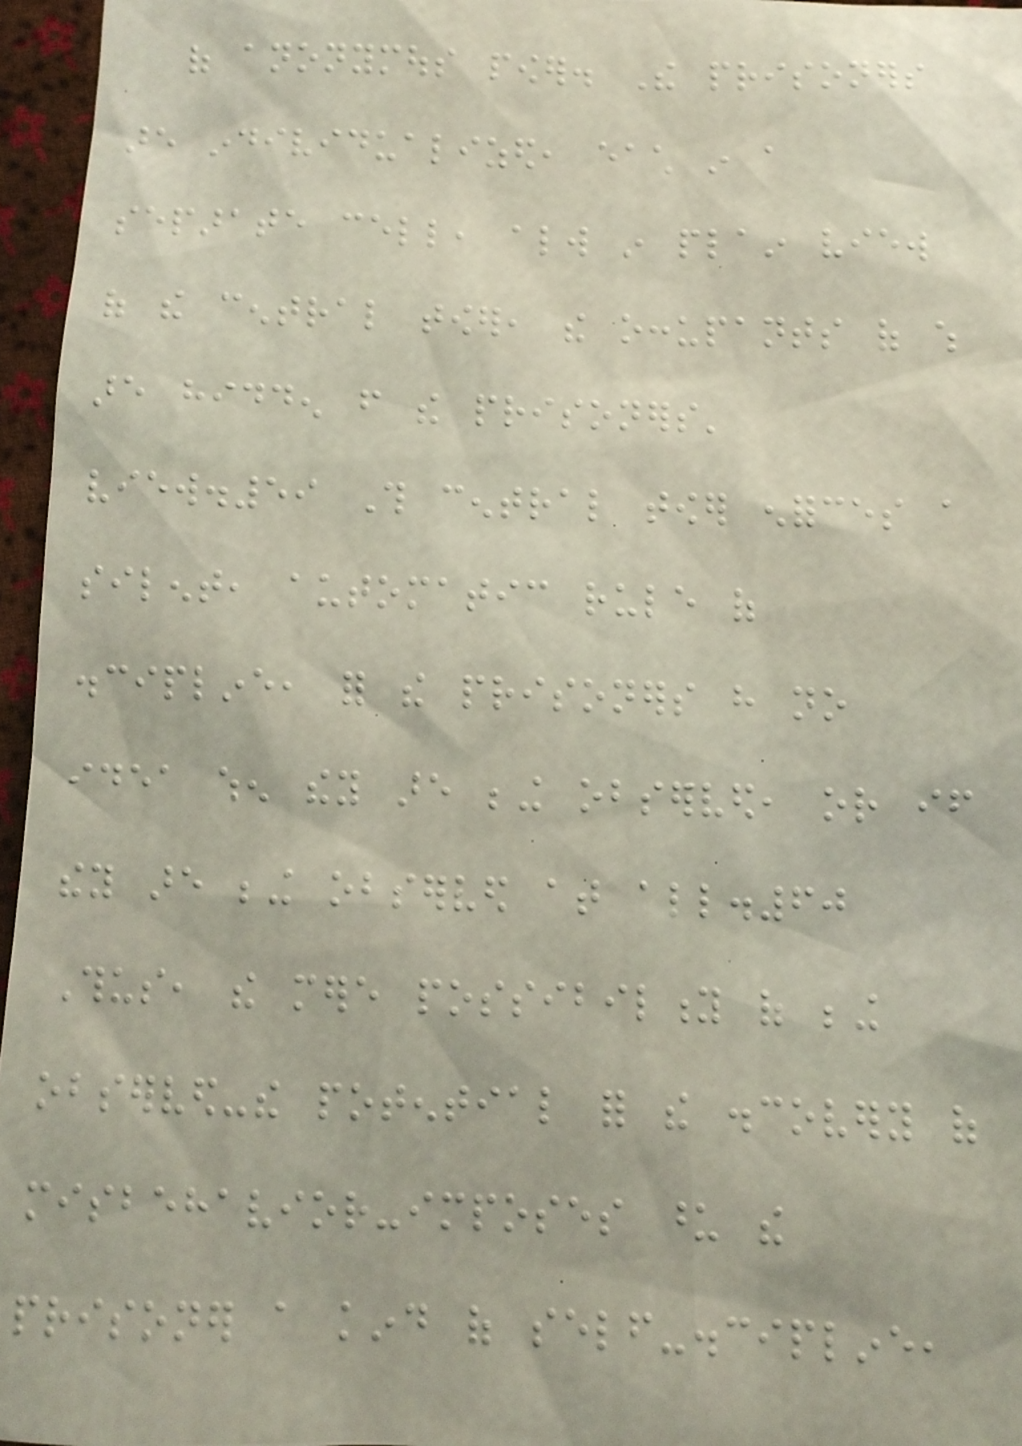of anonymous power. The prisoners
are individualized, each in a
separate cell, always in plain view
of the central tower, the occupants of which
are hidden from the prisoners'
view.59 This central tower enforces a
silent, automatic rule of
discipline, for the prisoners have no
idea when they are being observed, or if
they are being observed at all.60
Thus, the mere possibility of being
observed-the potential for the discovery of
misbehavior-imposes upon the
prisoner a kind of self-discipline,
